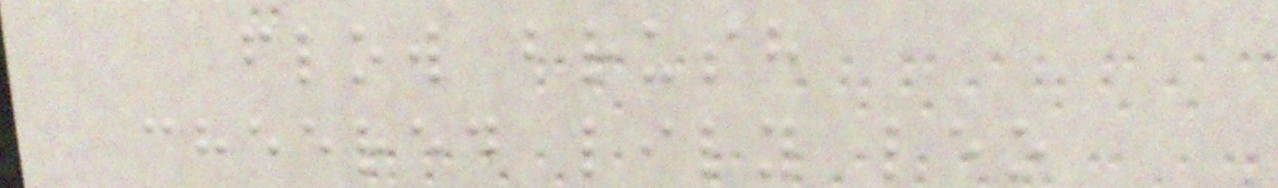flow brush
cheered lily leo
